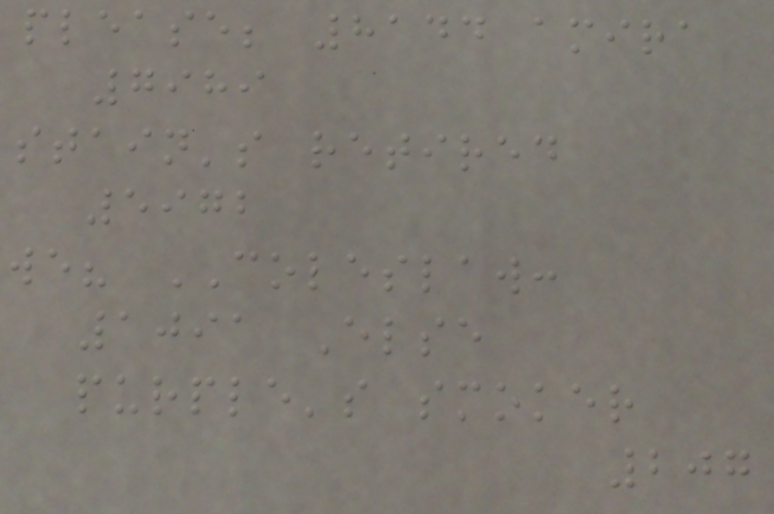please; 8144 amira
7989
stain's retired
5972
we? COLESLAW:
1091 Else
purple's smoker
207
